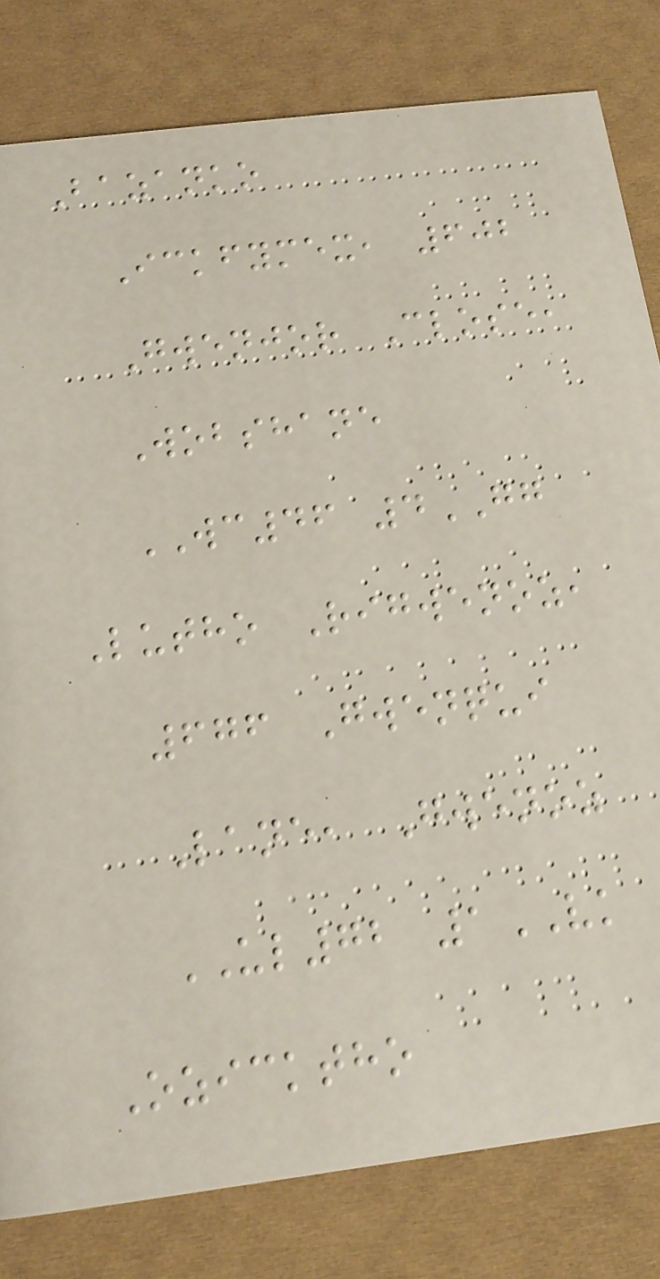Bazanko
Ickfymex, 602
Gwenjor Close,
Wobshane
WC46 4GG
Lutho Rigwenoz,
676 Gwenqui
Lane, Gwenoz
UL72 1VK
Ozicktho
